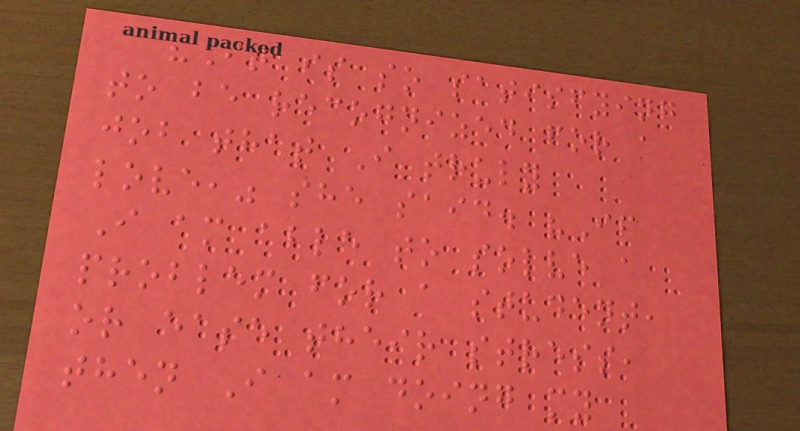"It is so satisfying
to be recognized for a
job that I truly
love," she said. "If
I am able to solve a
problem for a student,
or ease their stress,
then I am doing my
